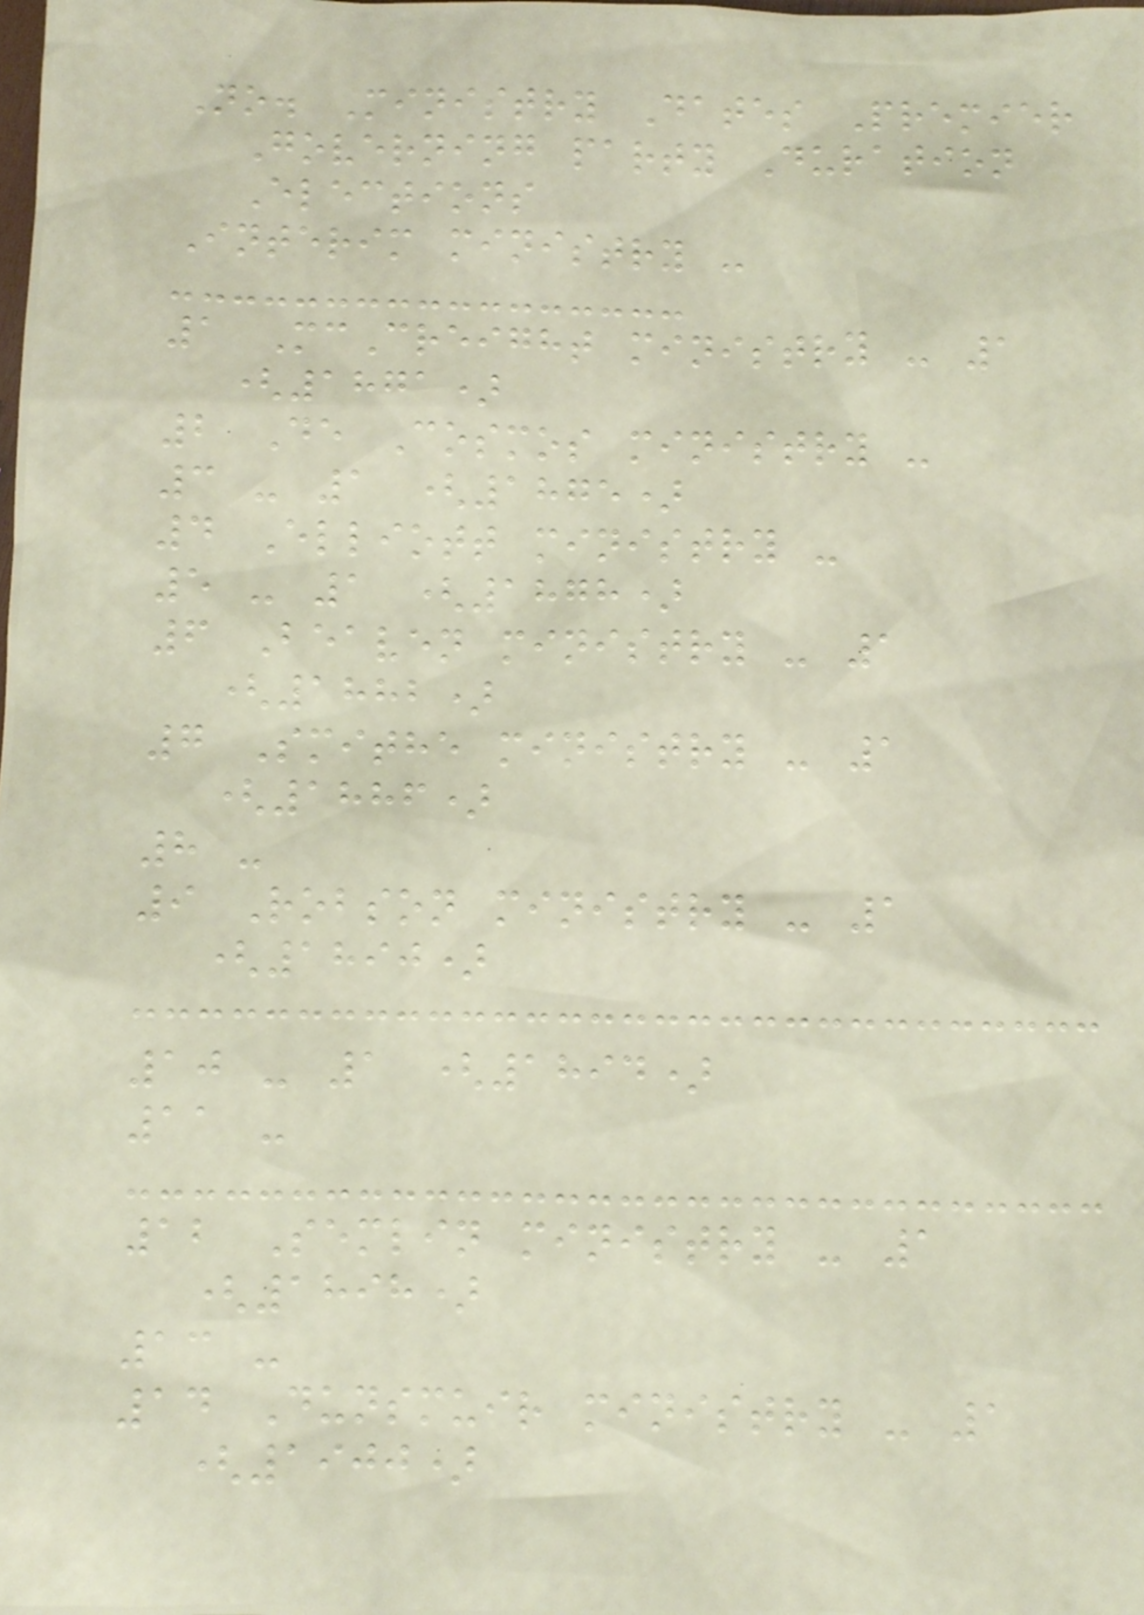No. Ministry Dates Premier
Governing party Duration
Elections
Interim ministry -
1 McCreight ministry - 1
(1871)
2 De Cosmos ministry -
3 - 1 (1875)
4 Elliott ministry -
5 - 1 (1878)
6 Beaven ministry - 1
(1882)
7 Smithe ministry - 1
(1886)
8 -
9 Robson ministry - 1
(1890)
10 - 1 (1894)
11 -
12 Semlin ministry - 1
(1898)
13 -
14 Dunsmuir ministry - 1
(1900)
